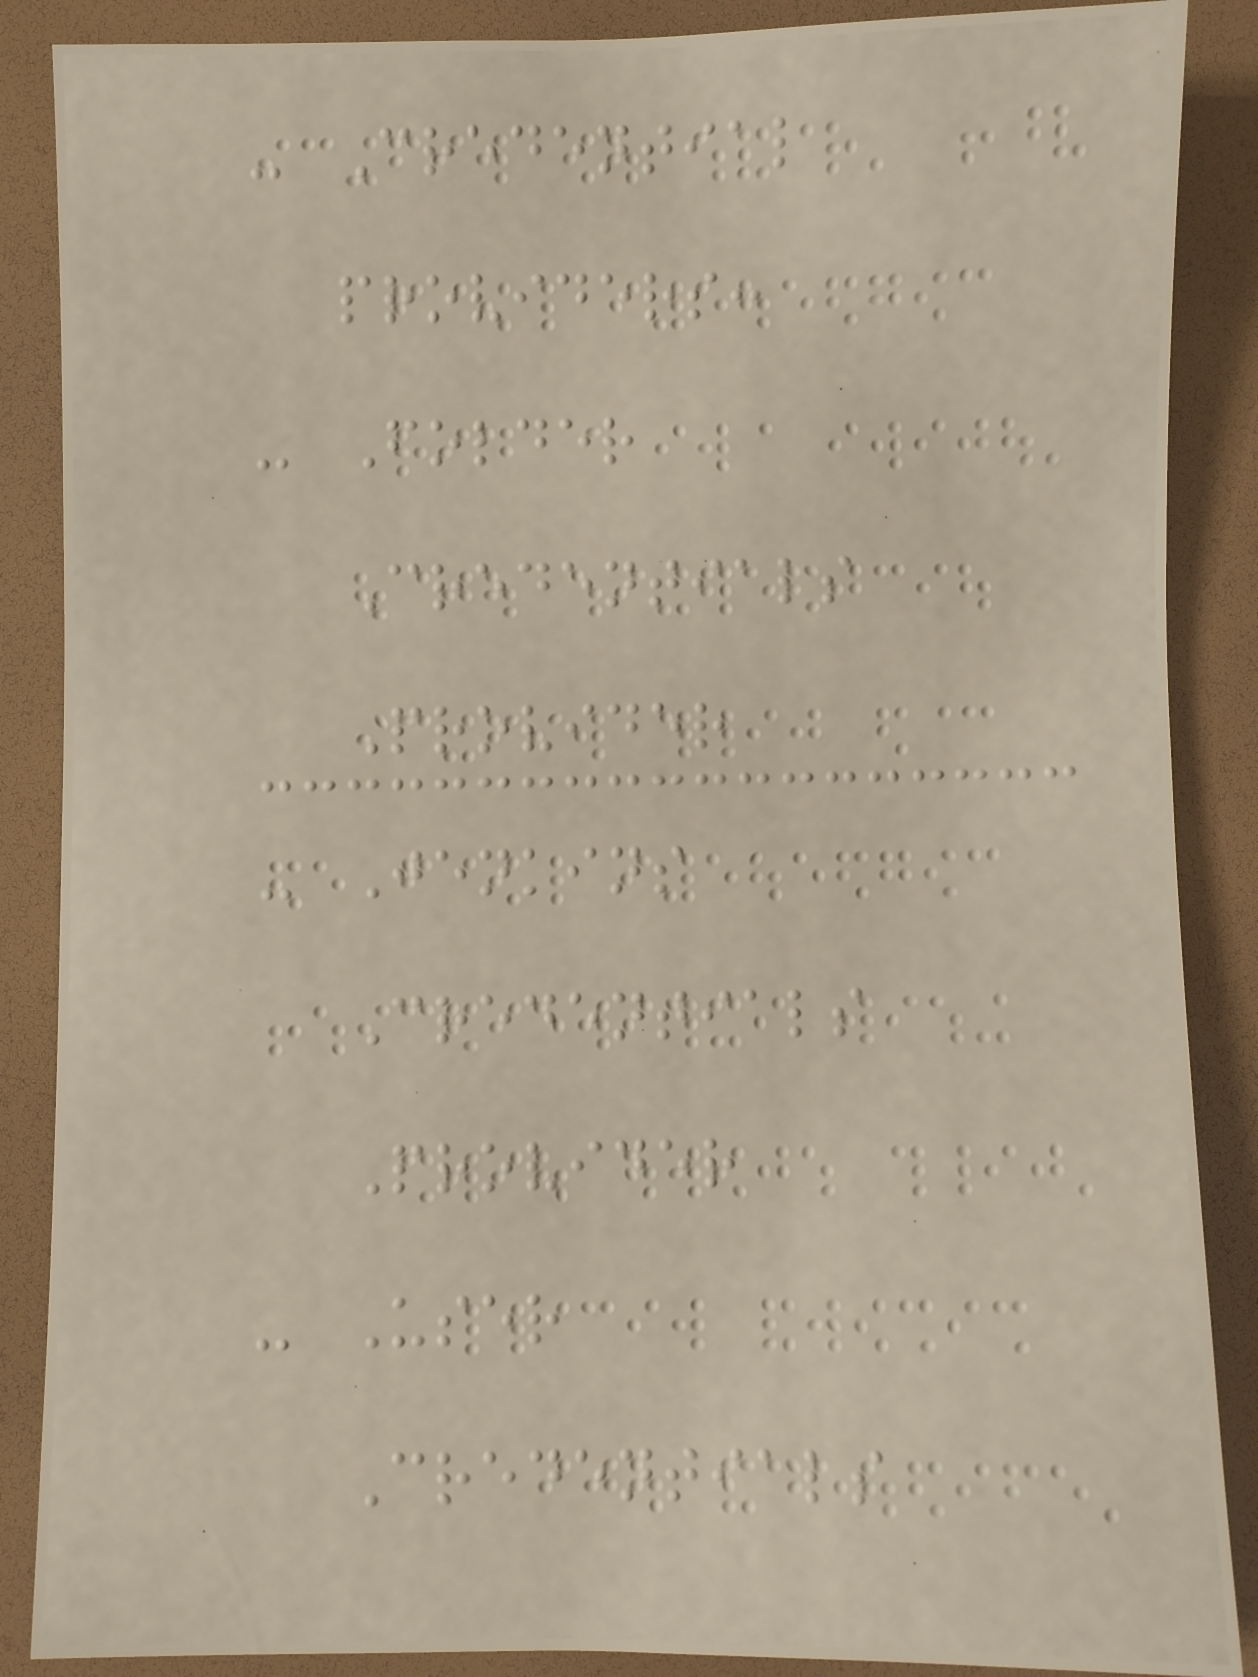- Credential
providers:
- Folder
Credentials
Provider
- Jenkins
Credentials
Provider
- User
Credentials
